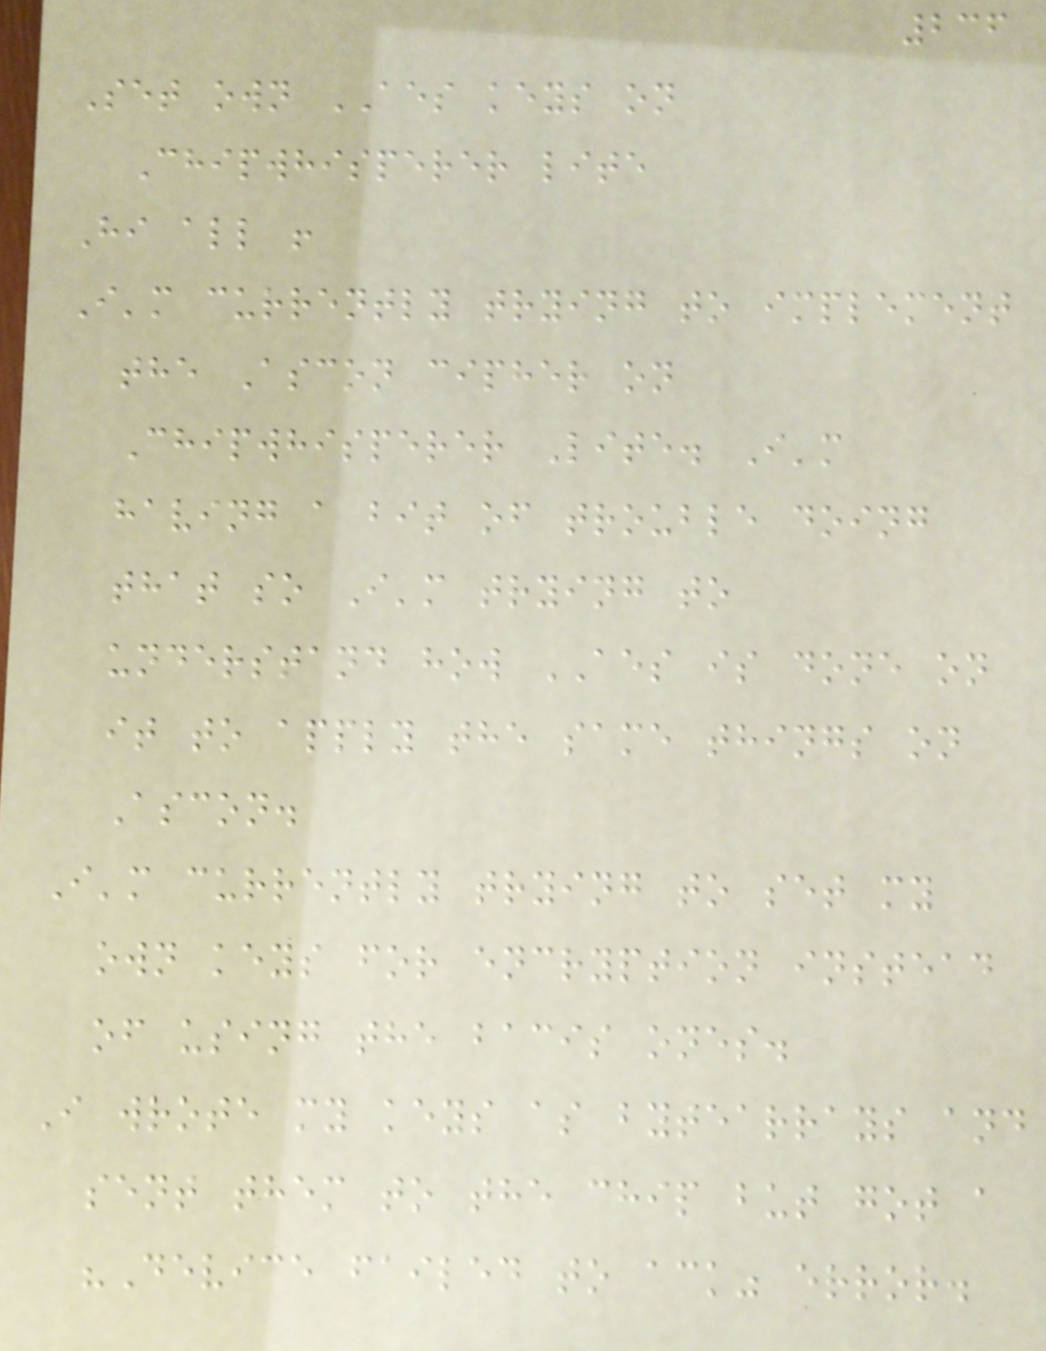236
Set own AES keys on
Chipwhisperer lite
Hi all !
I'm currently trying to implement
the Ascon cipher on
Chipwhisperer Lite. I'm
having a bit of trouble doing
that so I'm trying to
understand how AES is done on
it to apply the same things on
Ascon.
I'm currently trying to set my
own keys for encryption instead
of using the bacis ones.
I wrote my keys as bytearrays and
sent them to the chip but got a
"Device failed to ack" error.
